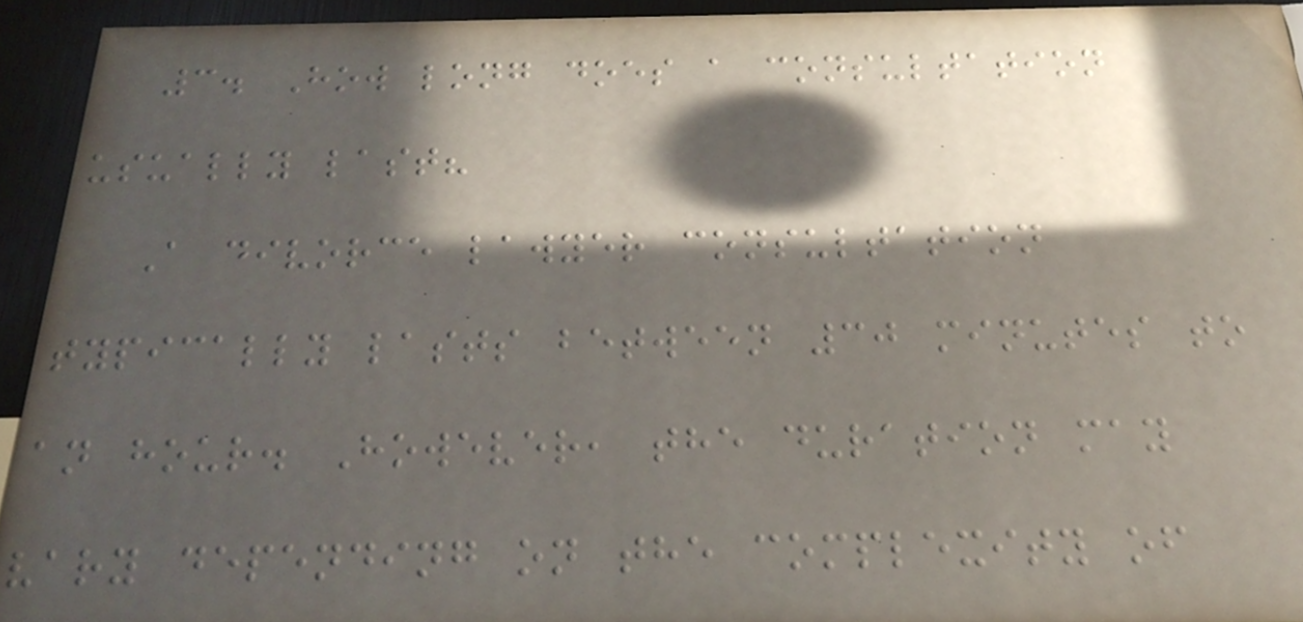3. How long does a consultation
usually last?
A divorce lawyer consultation
typically lasts between 30 minutes to
an hour. However, the duration may
vary depending on the complexity of
